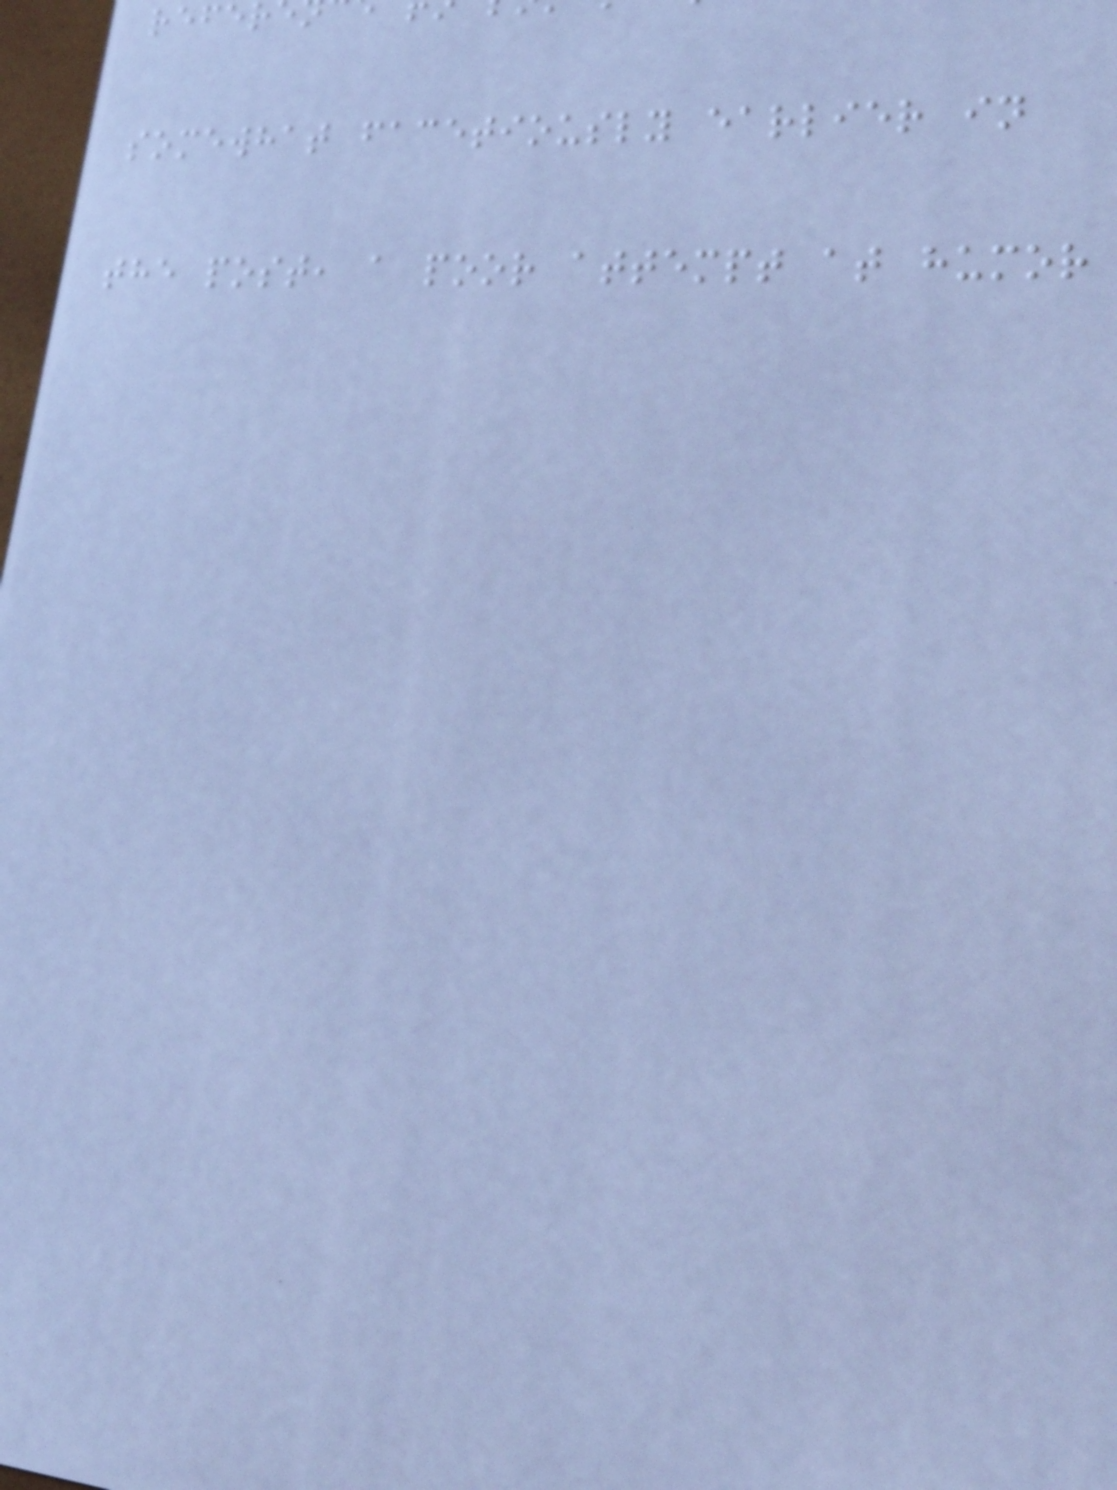somewhat facetiously earlier in
the post, a poor attempt at humor
